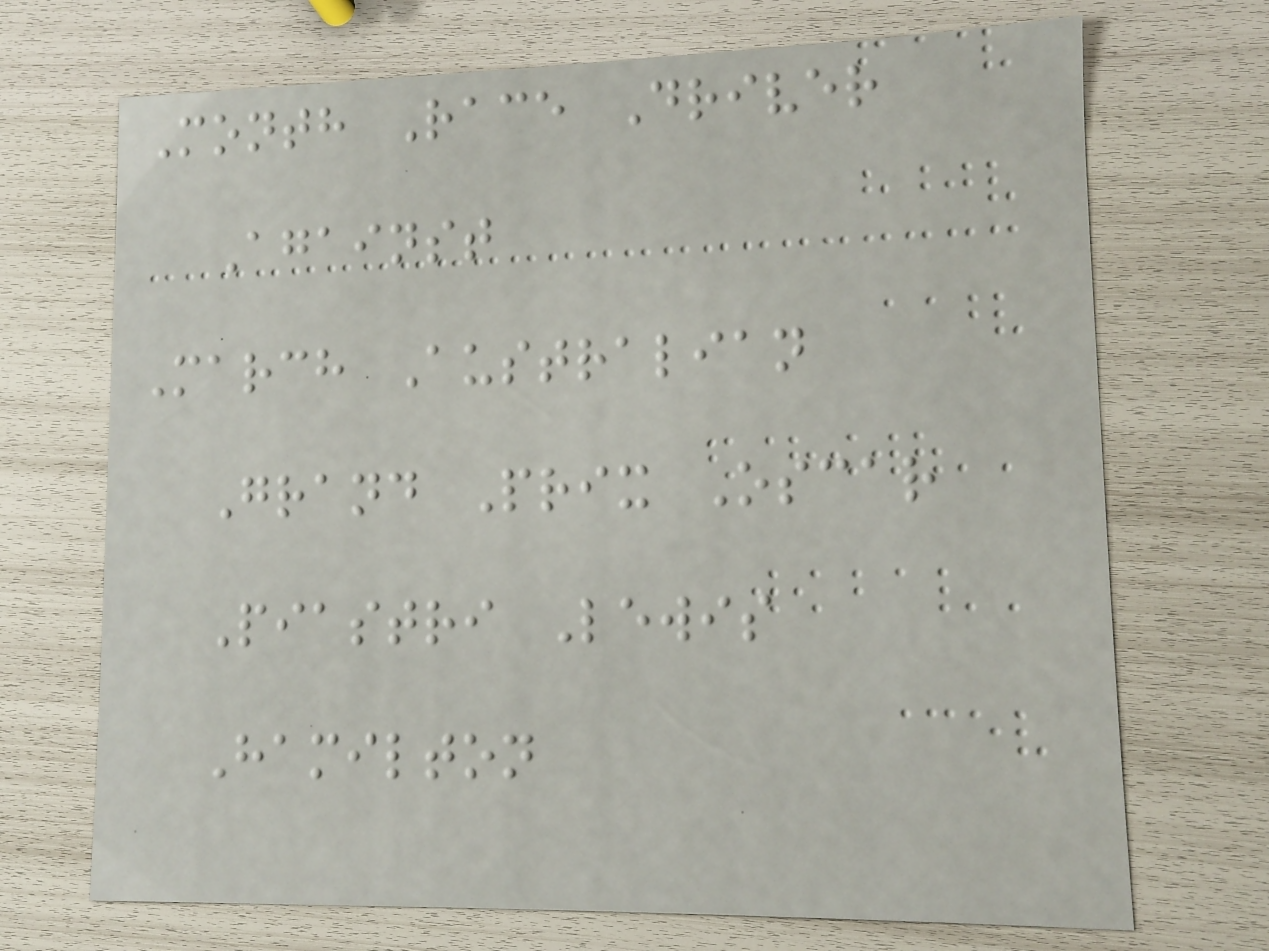Month Race Driver
Against
March Australian
Grand Prix Oscar
Piastri Lewis
Hamilton
